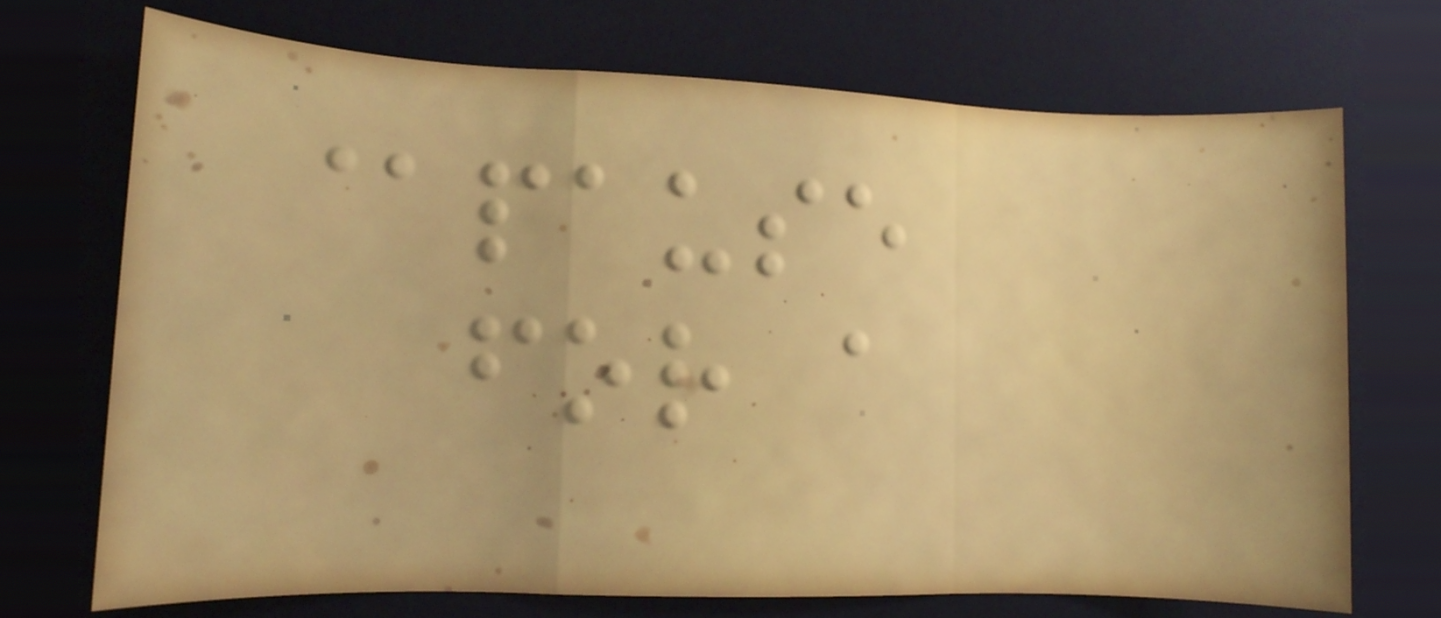@pause
for a
